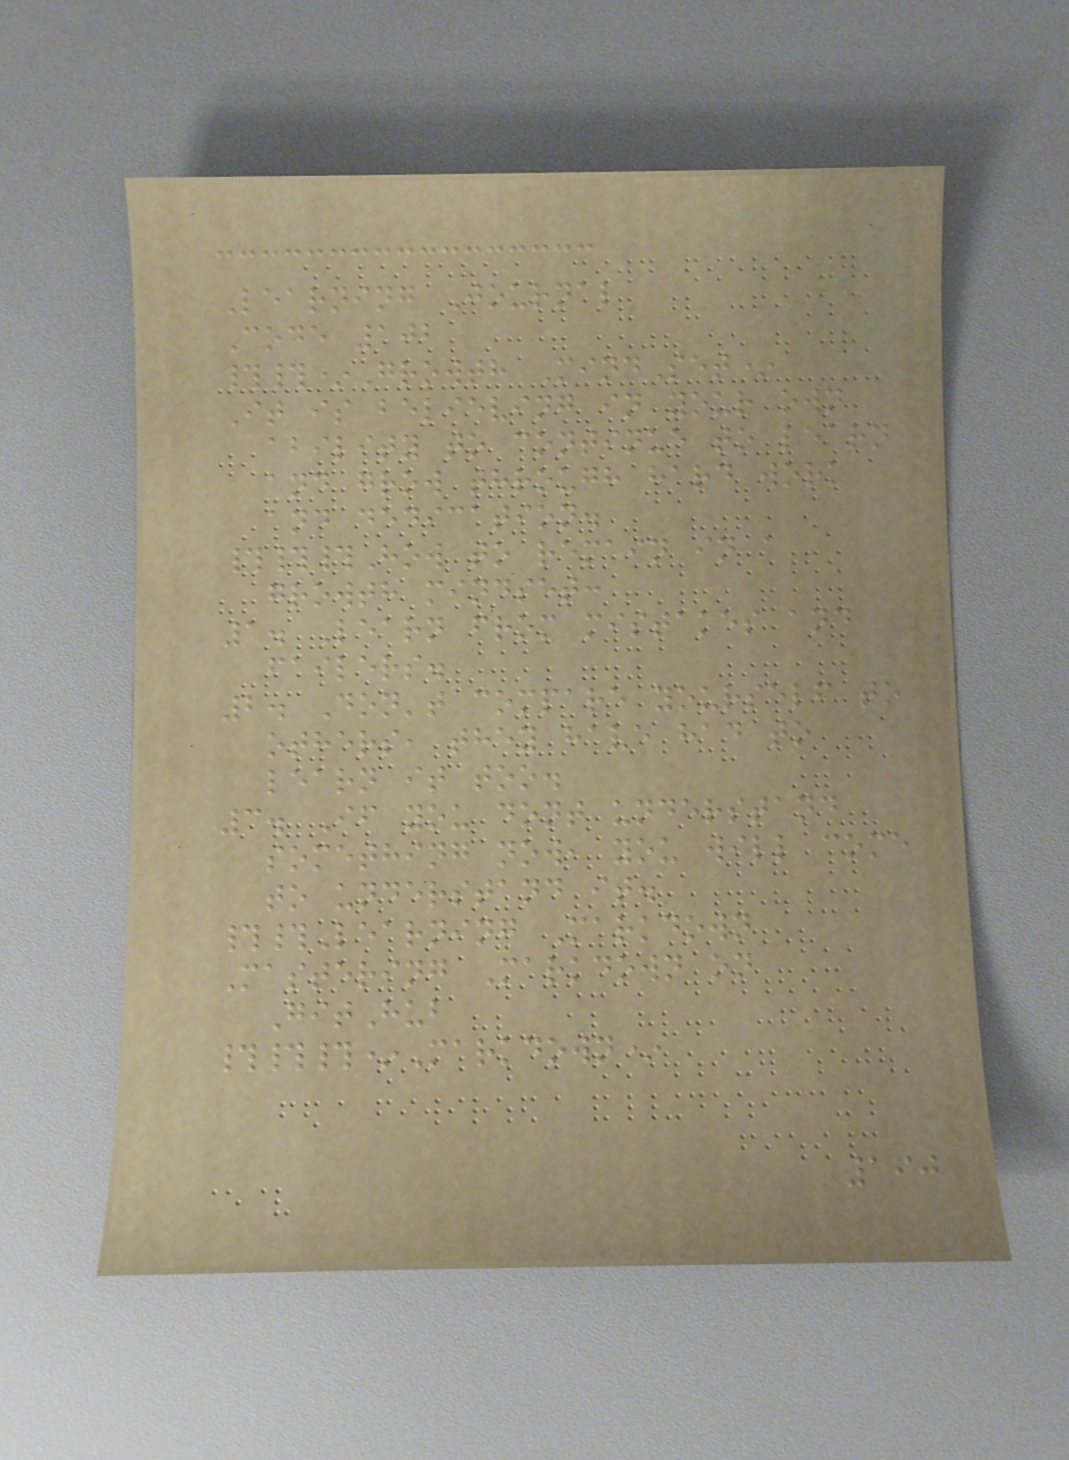Learning Journal
Code 102
##*Growth MindSet*
It is believing in your own
ability to continue to learn
and grow through hard work
and dedication.
###How to remain in a
growth mindset:
1. Learn from mistakes and
failers.
2. Don't compare yourself to
others, they have had to
learn it too.
3. If you dont understand
something now, you will come
to understand it.
##Learning Markdown
Mastering Markdown on
GitHub
###*Markdown*
190
